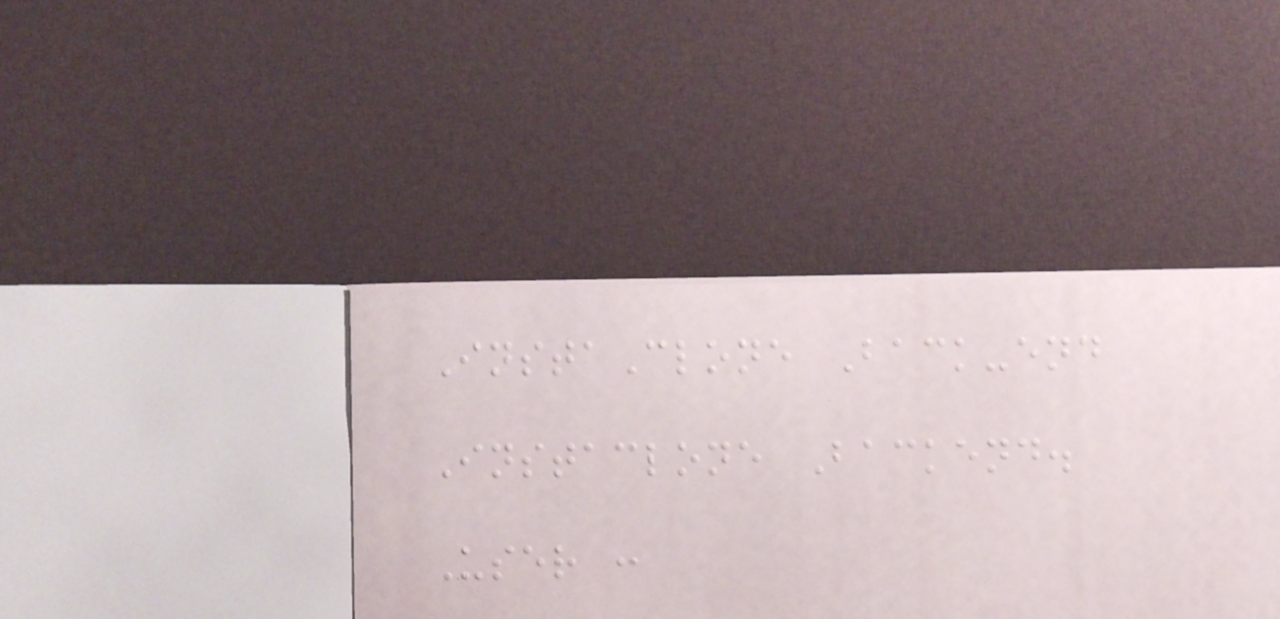InstaClone Back-end
Instaclone Backend.
User :
